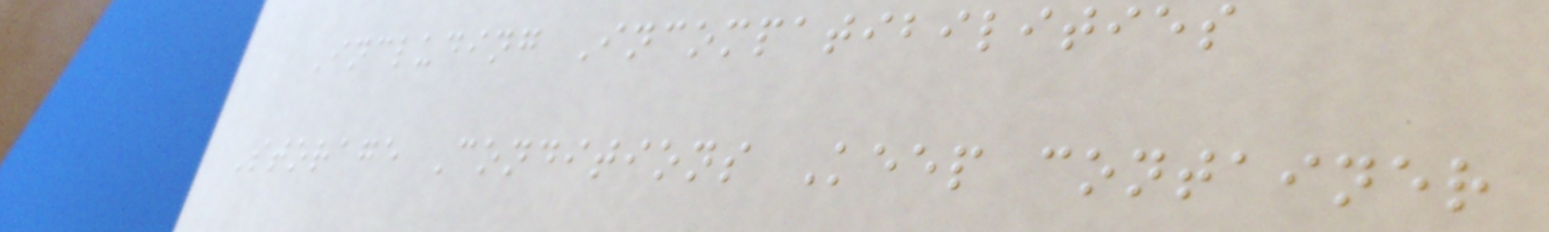Including Incompatibilities
Storage Conditions Keep container
